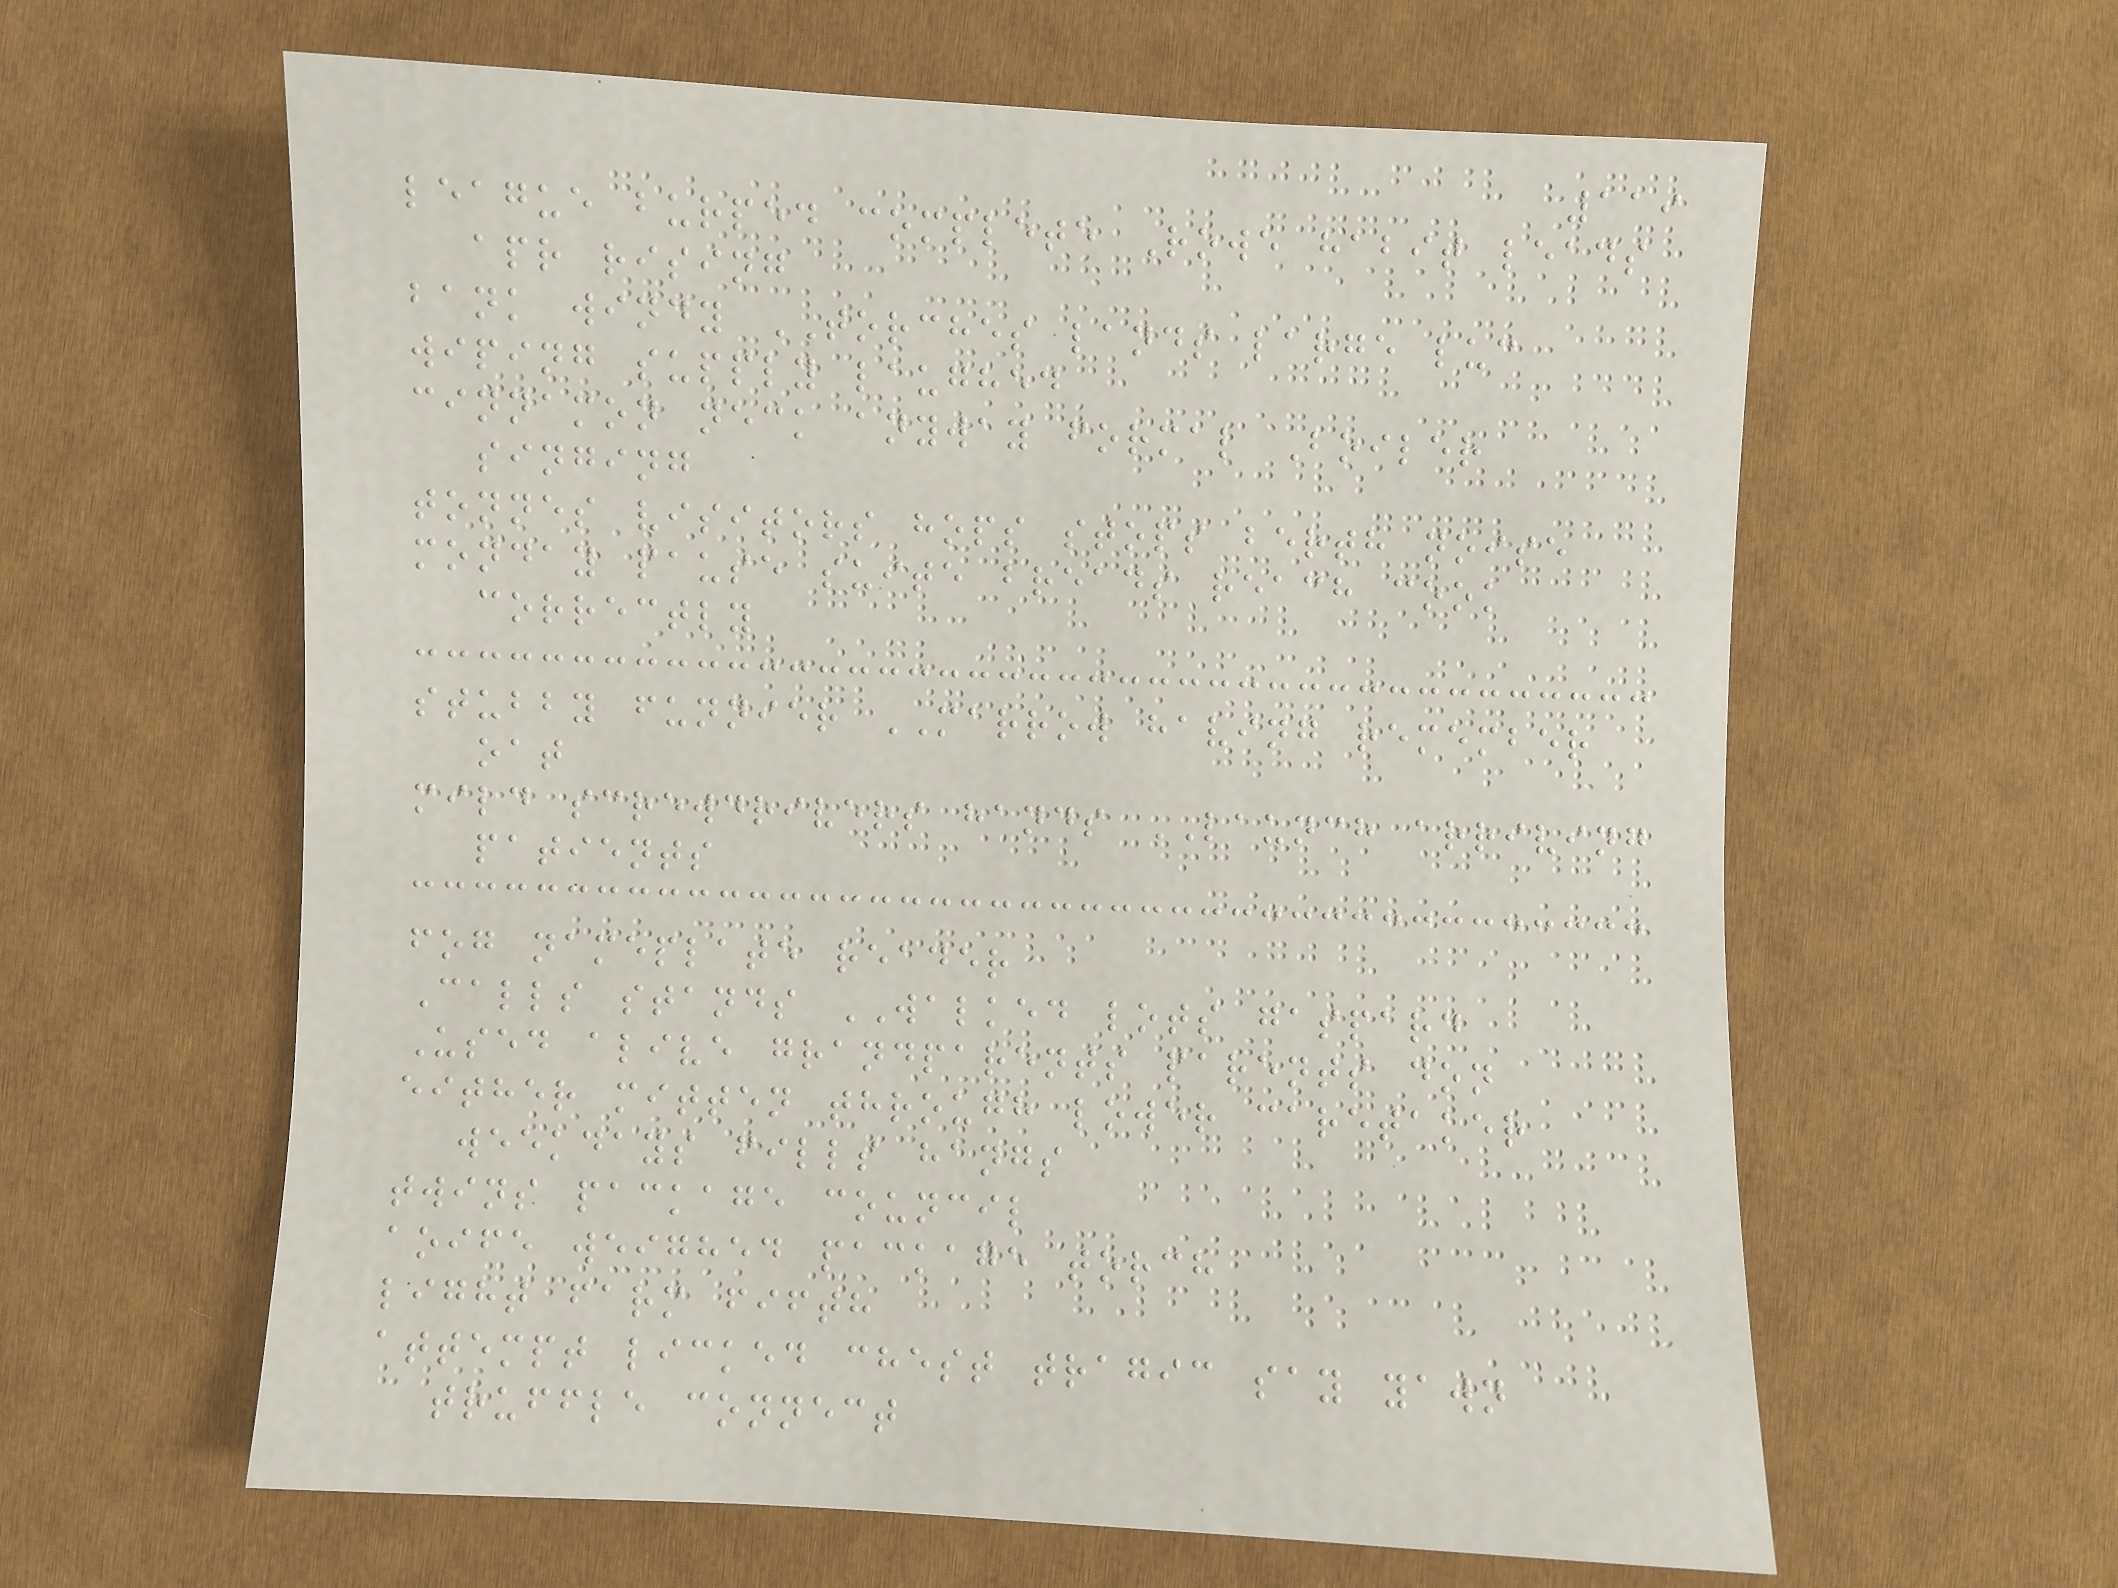119
league burped complete Rowe habit leads
apr rising
bank windy TORCHES lands large luc
wiping supply laughed
cinnamon neck anyway formal Boiler
singing
tonnes visitors hops stops berth noise
monday pause suite breads reach cook
correctly
stubby funnier MARROW having remember
oat
mild screwdrivers hands LAUNCH arriving
patients
fog nameplate reader
Calls stands WALKED lots gaspard
Used alive grandparents parents don
either mitten through lower caretaker
weekdays fills hangs
twins package council
aoife weighed package torch
light farm fifth
attempt licked chest tragic say yawn
truffle connect
